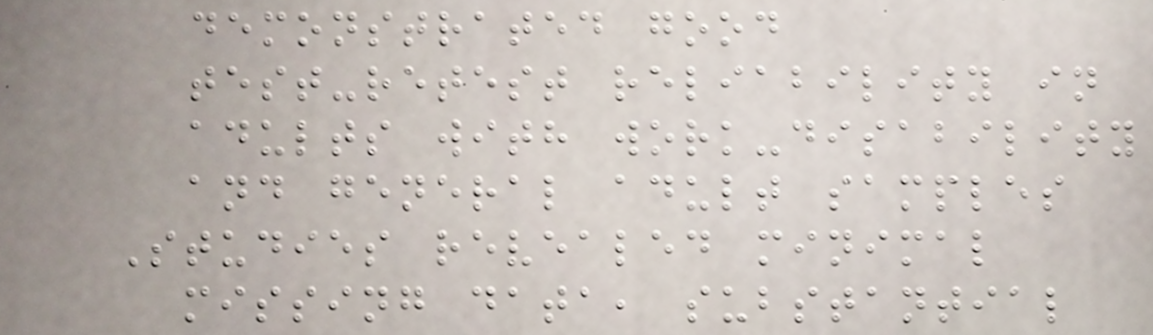demonstrated good
test-retest reliability in
adults with work-disability
and general adult samples
Studies revealed minimal
missing data, substantial
